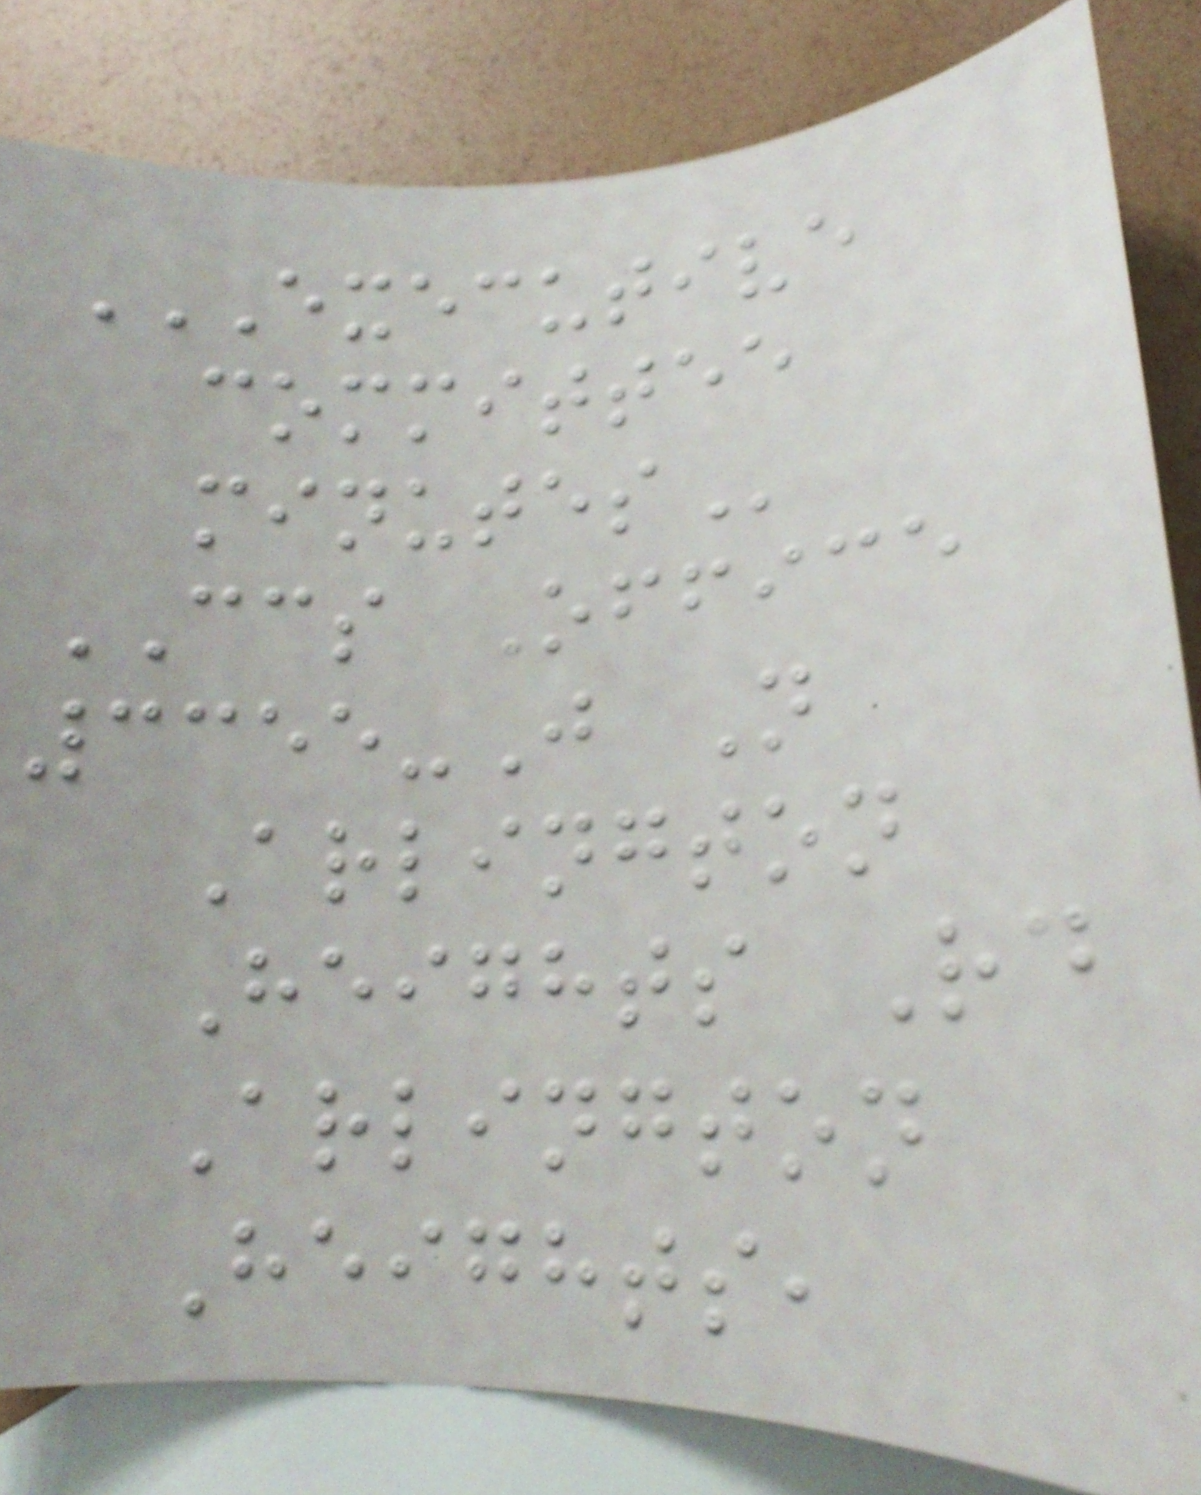EXECUTIVE
COMMITTEE
MINUTES
CCS Office
3355-J N
Arlington
Heights Rd
Arlington
Heights,
